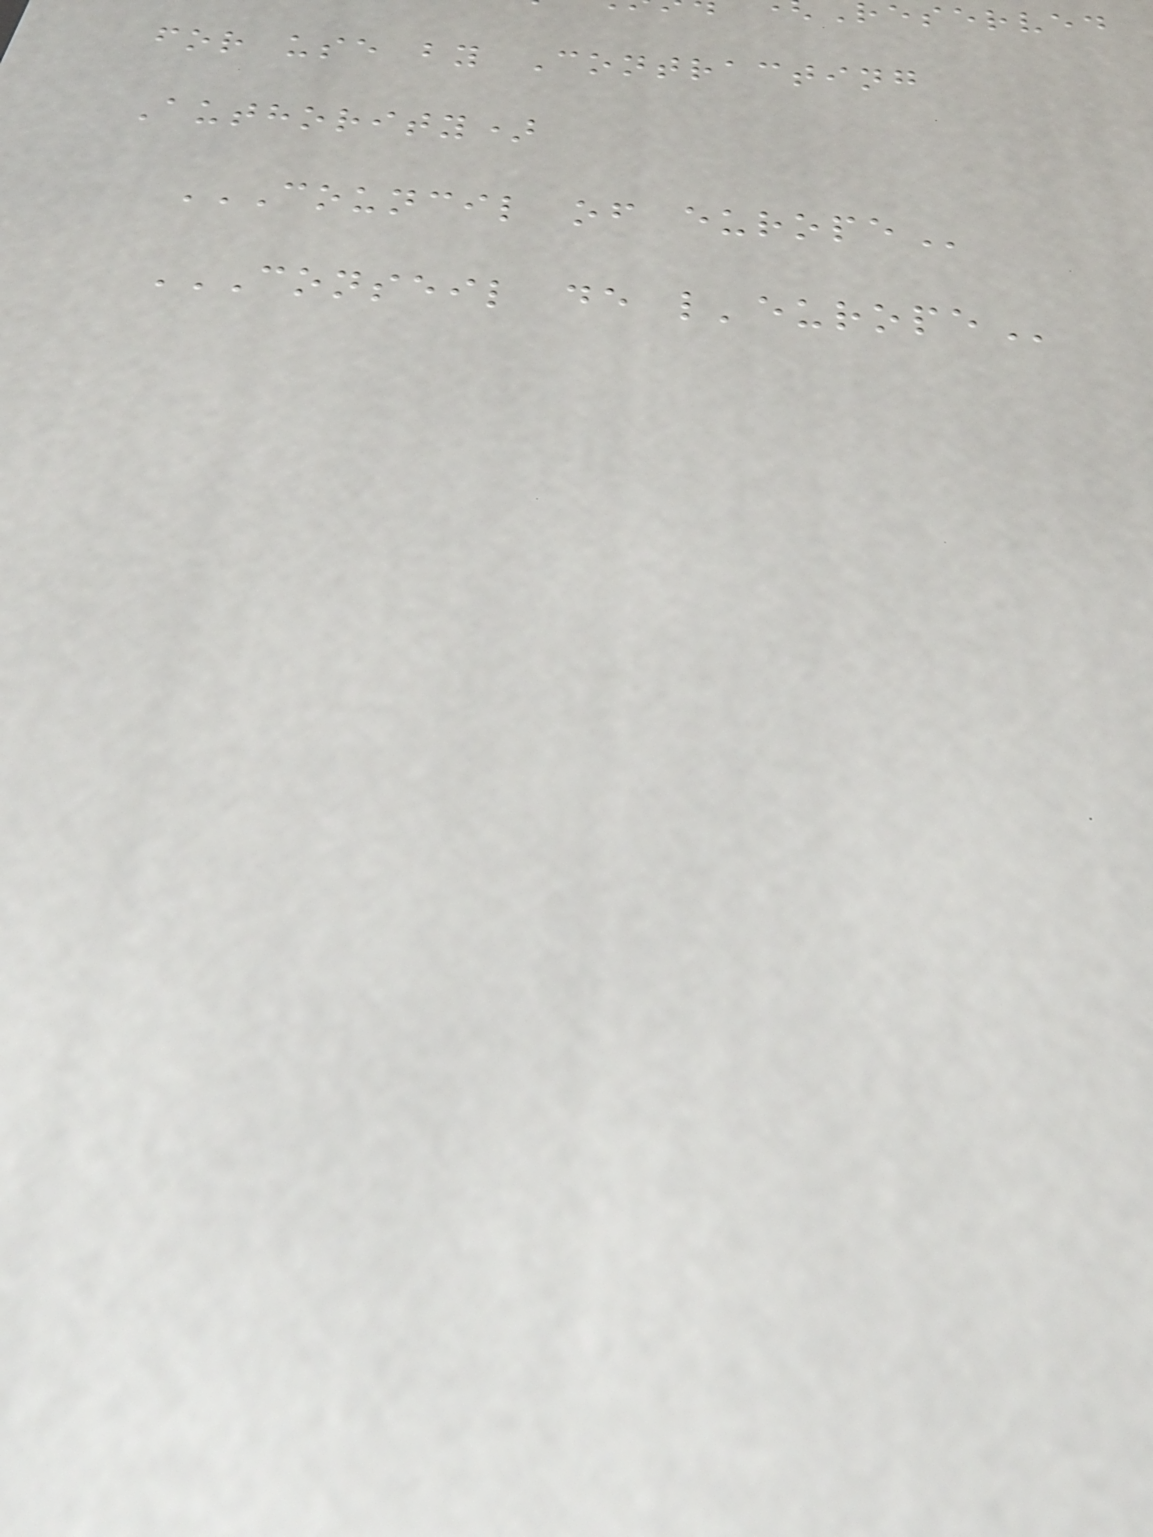eserved
for use by Contracting
Authority)
COUNCIL OF EUROPE
CONSEIL DE L'EUROPE
